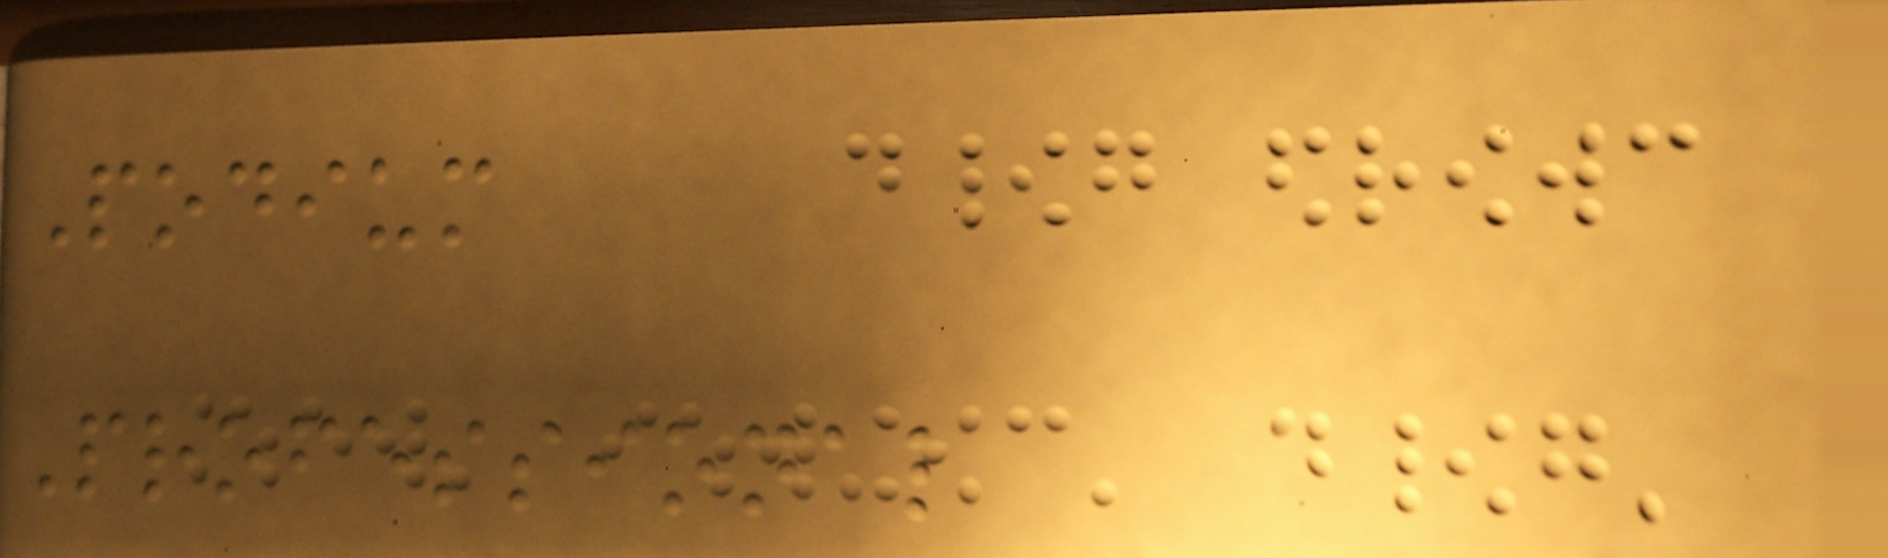Podium
Professional
